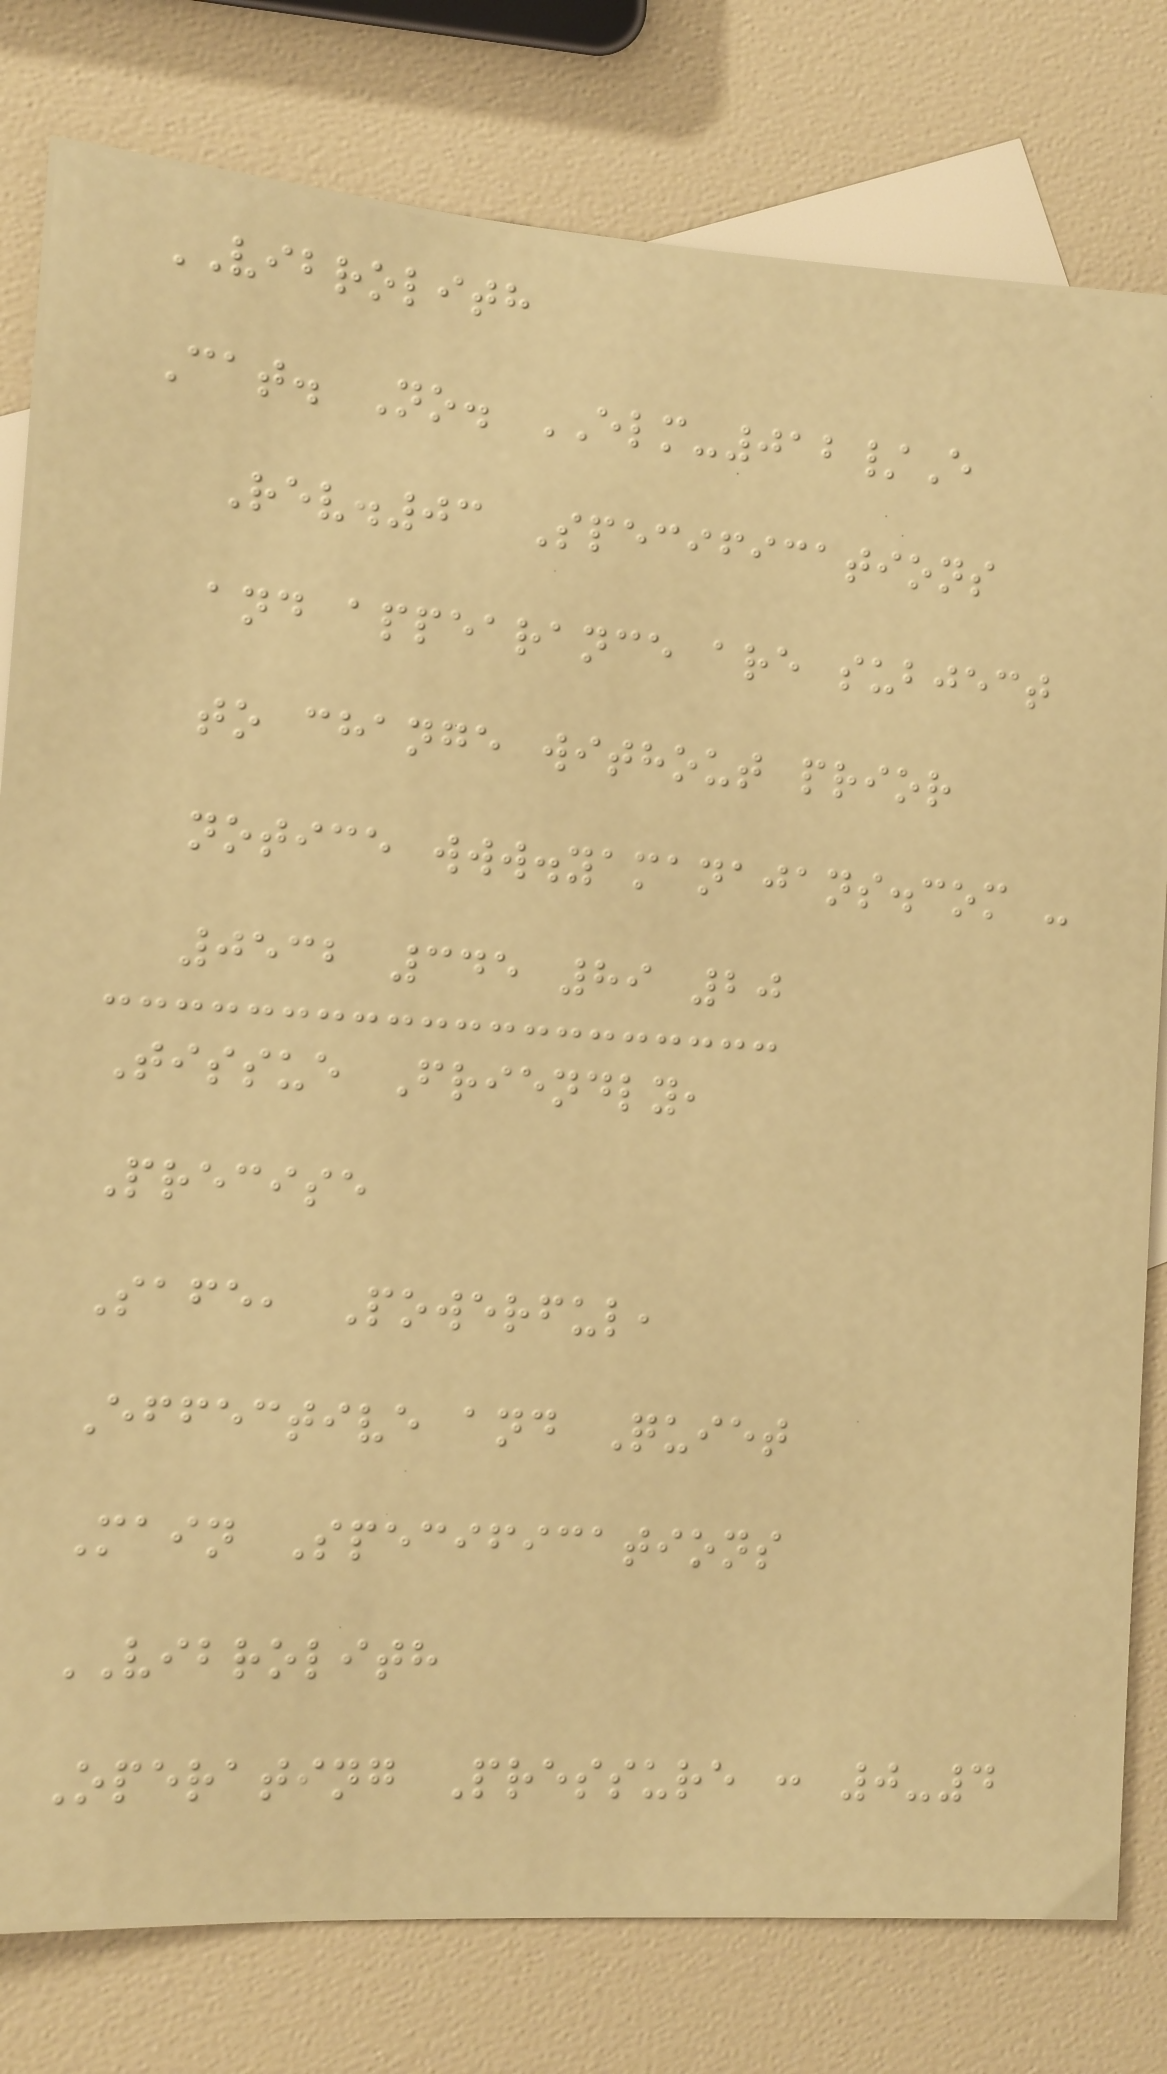VIBROLITH
Cat. No. ELM-012/E
Rev.03 Specifications
and appearance are subject
to change without prior
notice www.yamanajans.com -
0532 345 89 20
Tissue Friendly,
Precise
Safe, Powerful,
Effective and Quiet
Main Specifications
VIBROLITH
Operating Pressure : 0-4
